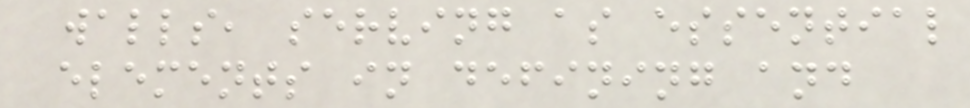walls, serving as essential
elements in defining and
